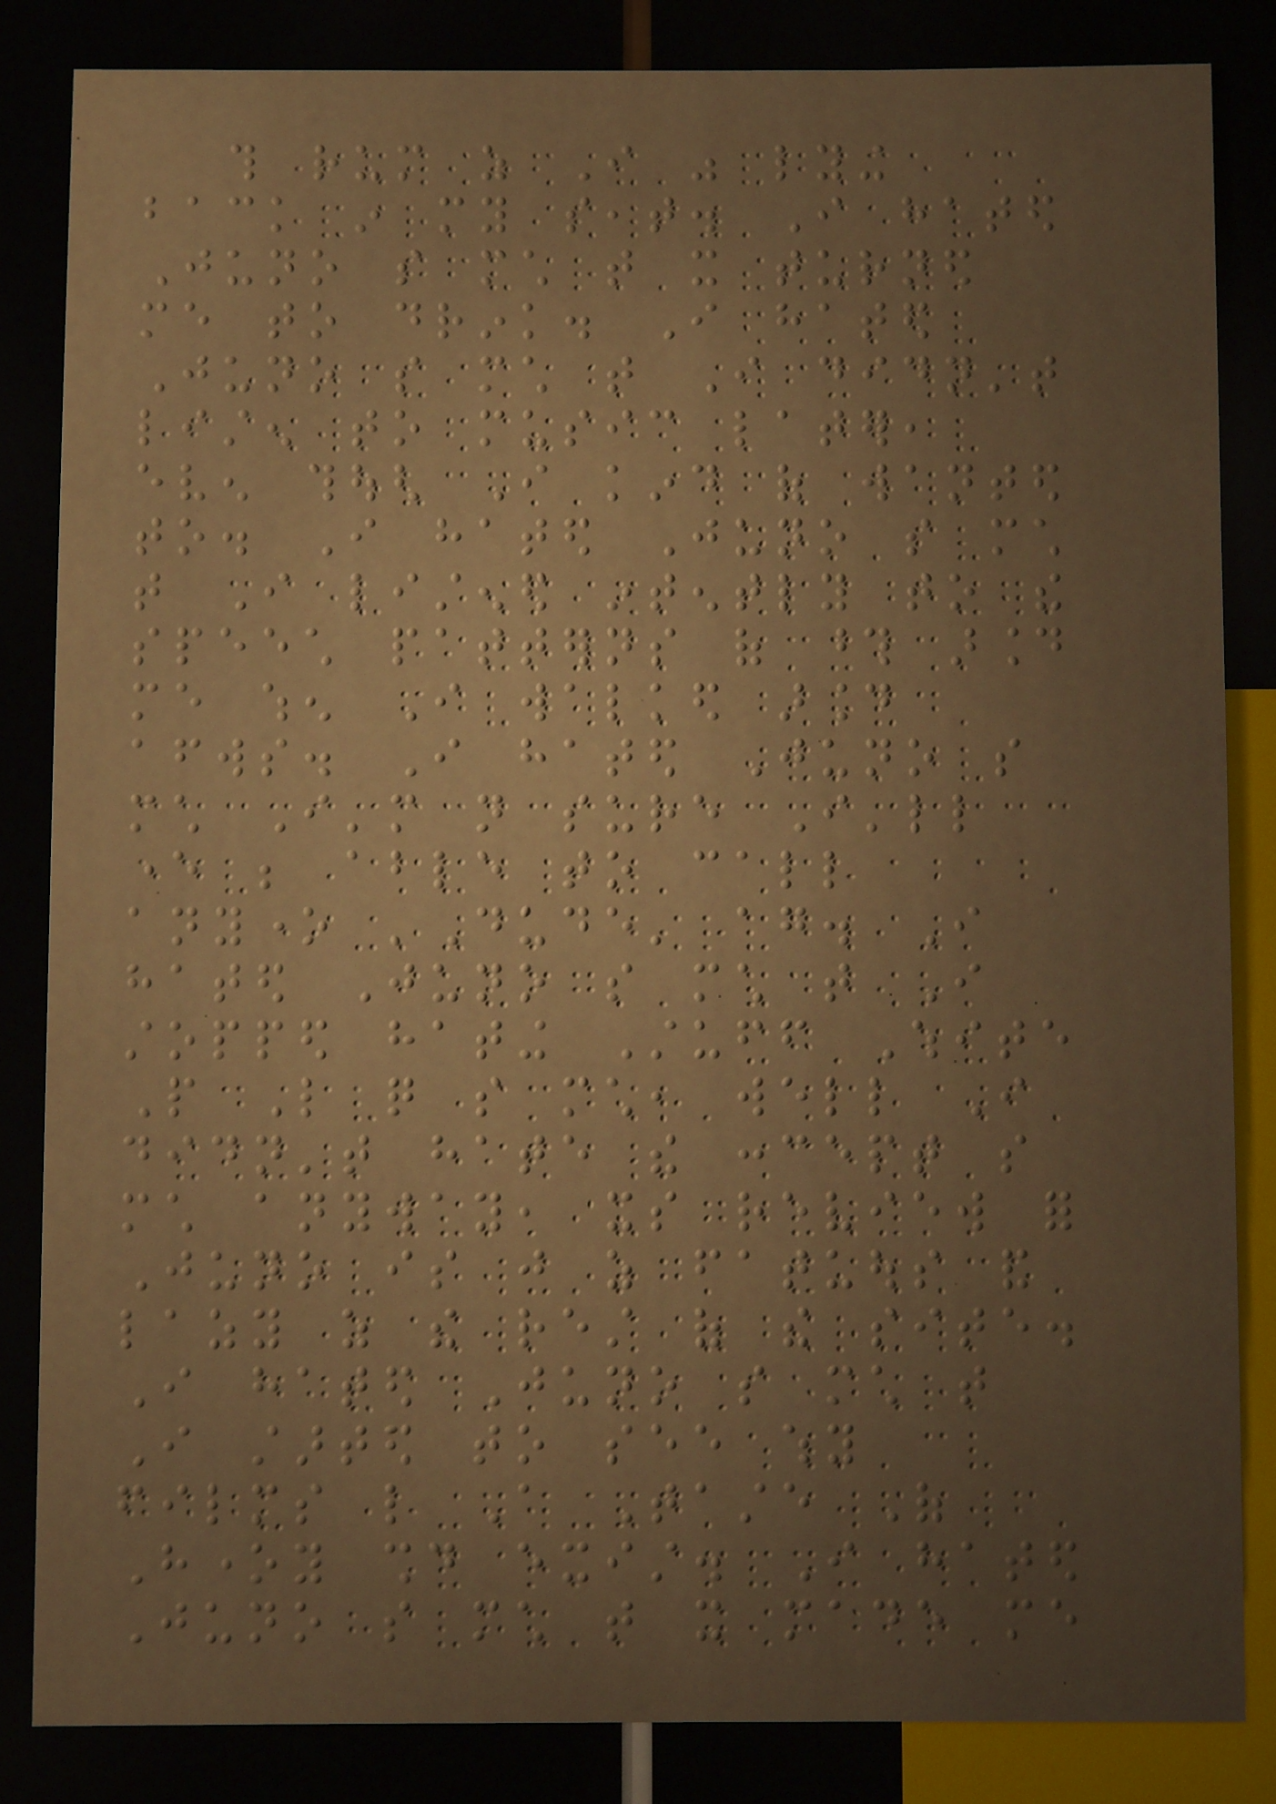this rum as I was lying
back in my seat. I hated
Juno so much that it turned
me to drink. I hated
Juno so much that I didn't
listen to music later,
even though I kind of wanted
to. I hated Juno so much
that I listened intently to the
speech patterns of those around
me when I walked around
afterwards. I hated Juno so
much I'm not sure I'll
ever be able to call
anyone 'Dude' again. I
hated Juno so much that I
stopped hating Stuff White
People Like quite so much, well I
didn't hate the concept so
much anyway, its review for
Juno is just as fatuous and
lazy as the rest of the site.
I hated Juno so much that
I started to see why
films like A Taste Of
Honey should exist. I hated
Juno so much that it made me
